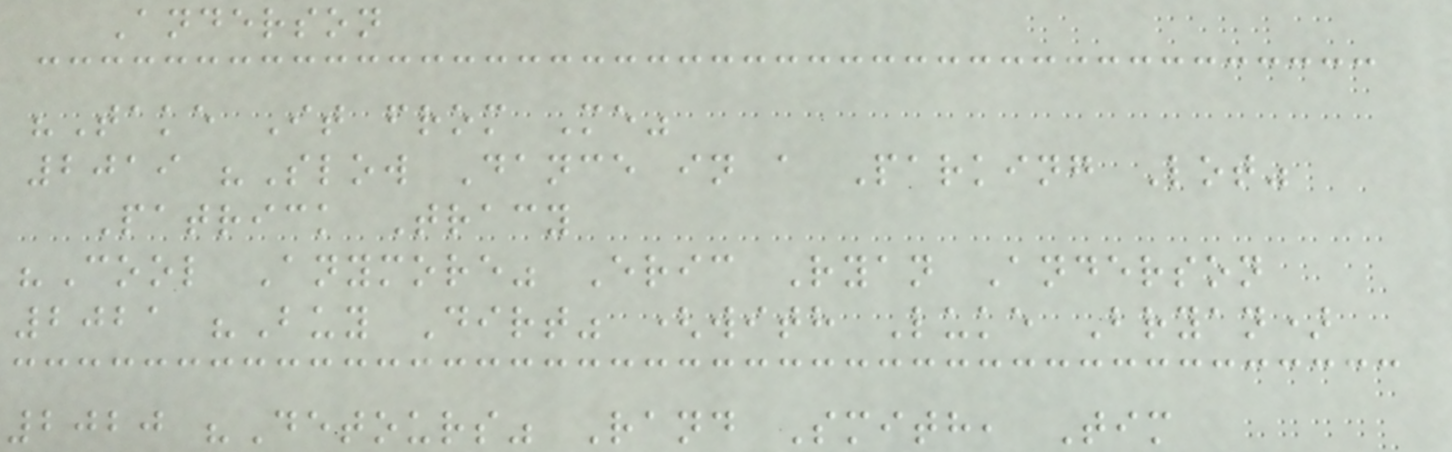Anderson
"Take It from Me"
2019 "Slow Dance in a Parking Lot"
Patrick Tracy
"Cool Anymore" Eric Ryan Anderson
2021 "Buy Dirt" (with Luke Bryan)
2020 "Detours" Rand Smith, Tim
